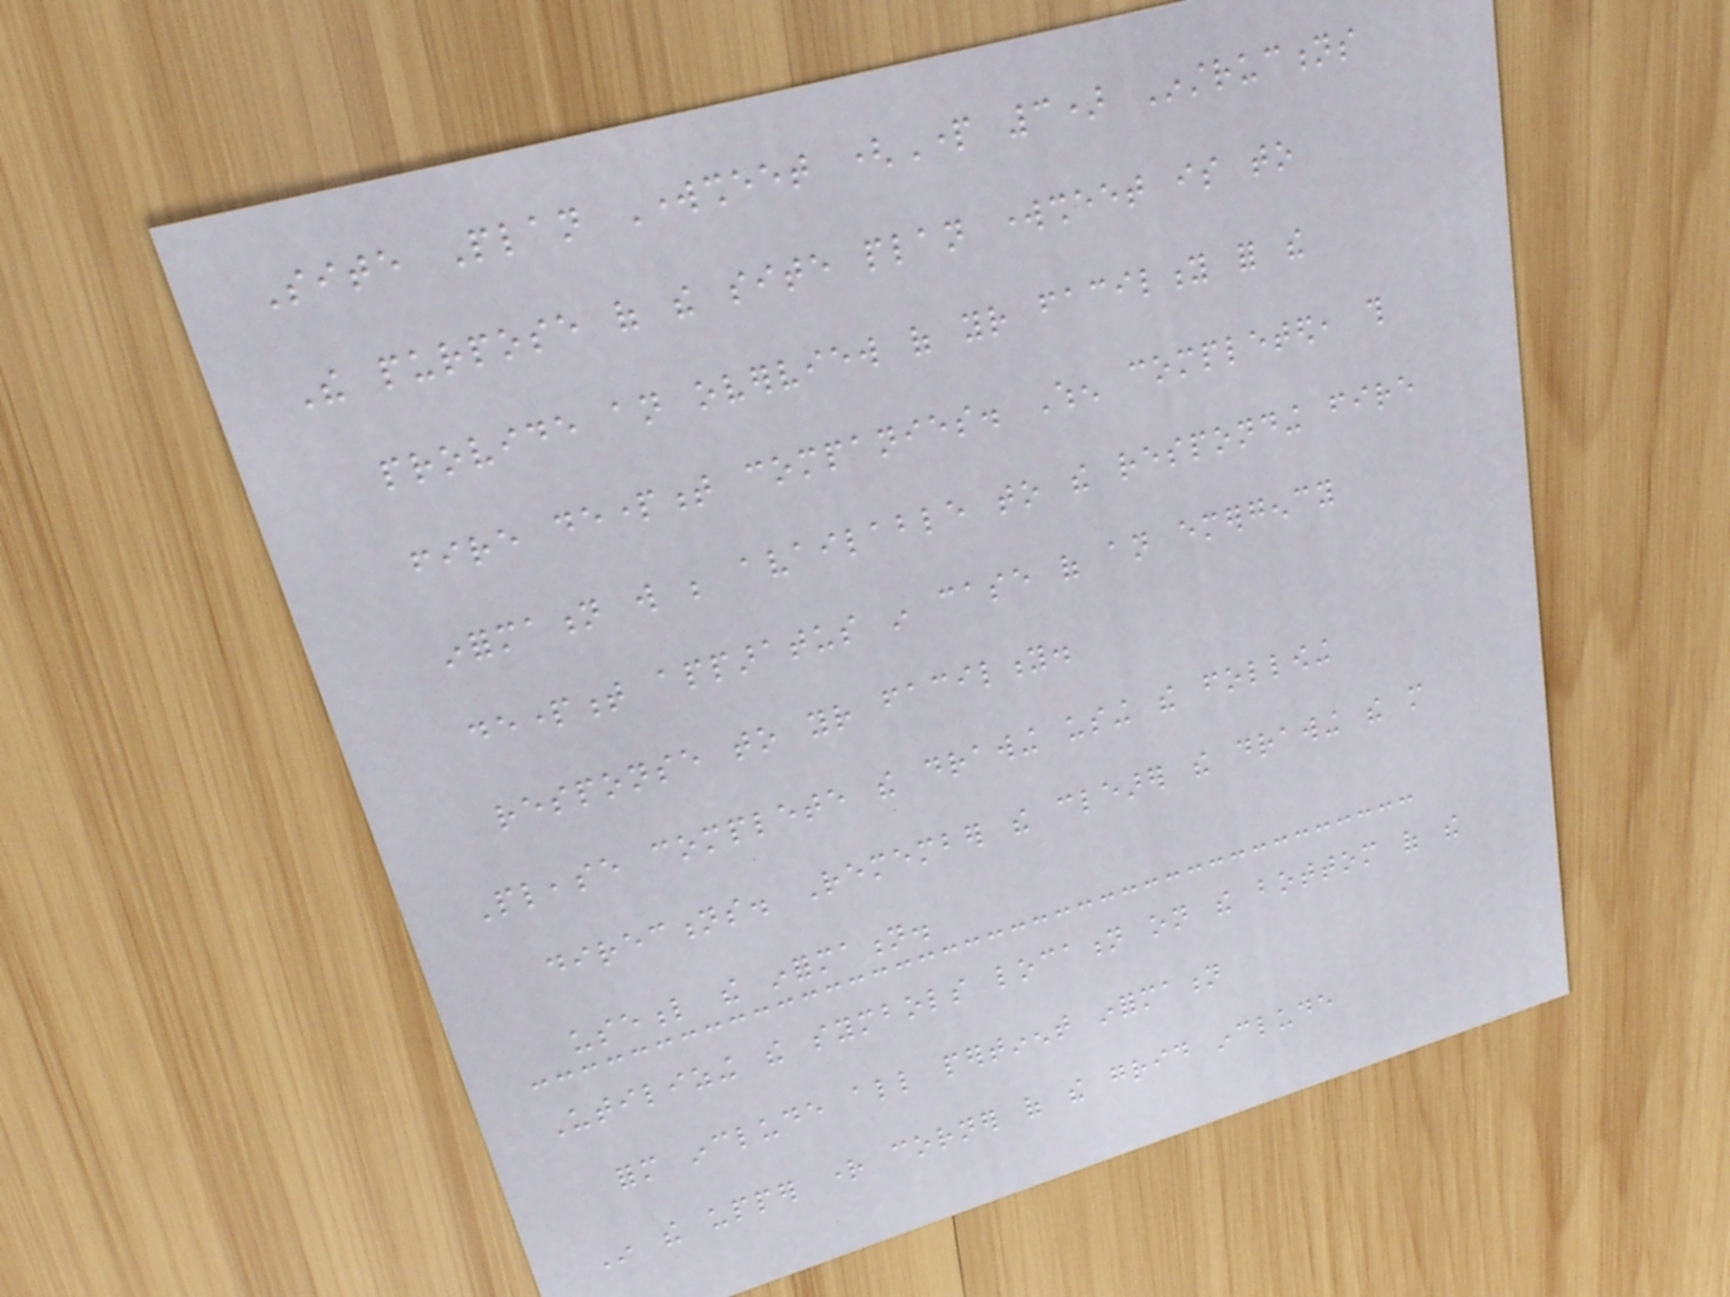Site Plan Worksheet (Part 3) Instructions
The purpose of the site plan worksheet is to
provide an overview of your facility for the
fire department companies. When completed, this
information will be available to the responding fire
department apparatus in case of an emergency
response to your facility.
Please complete the drawing using the following
directions. Remember the clearer the drawing the more
useful the information.
Utilizing the symbols location on the bottom of the
form include all pertinent information
In the upper right corner of the grid include
